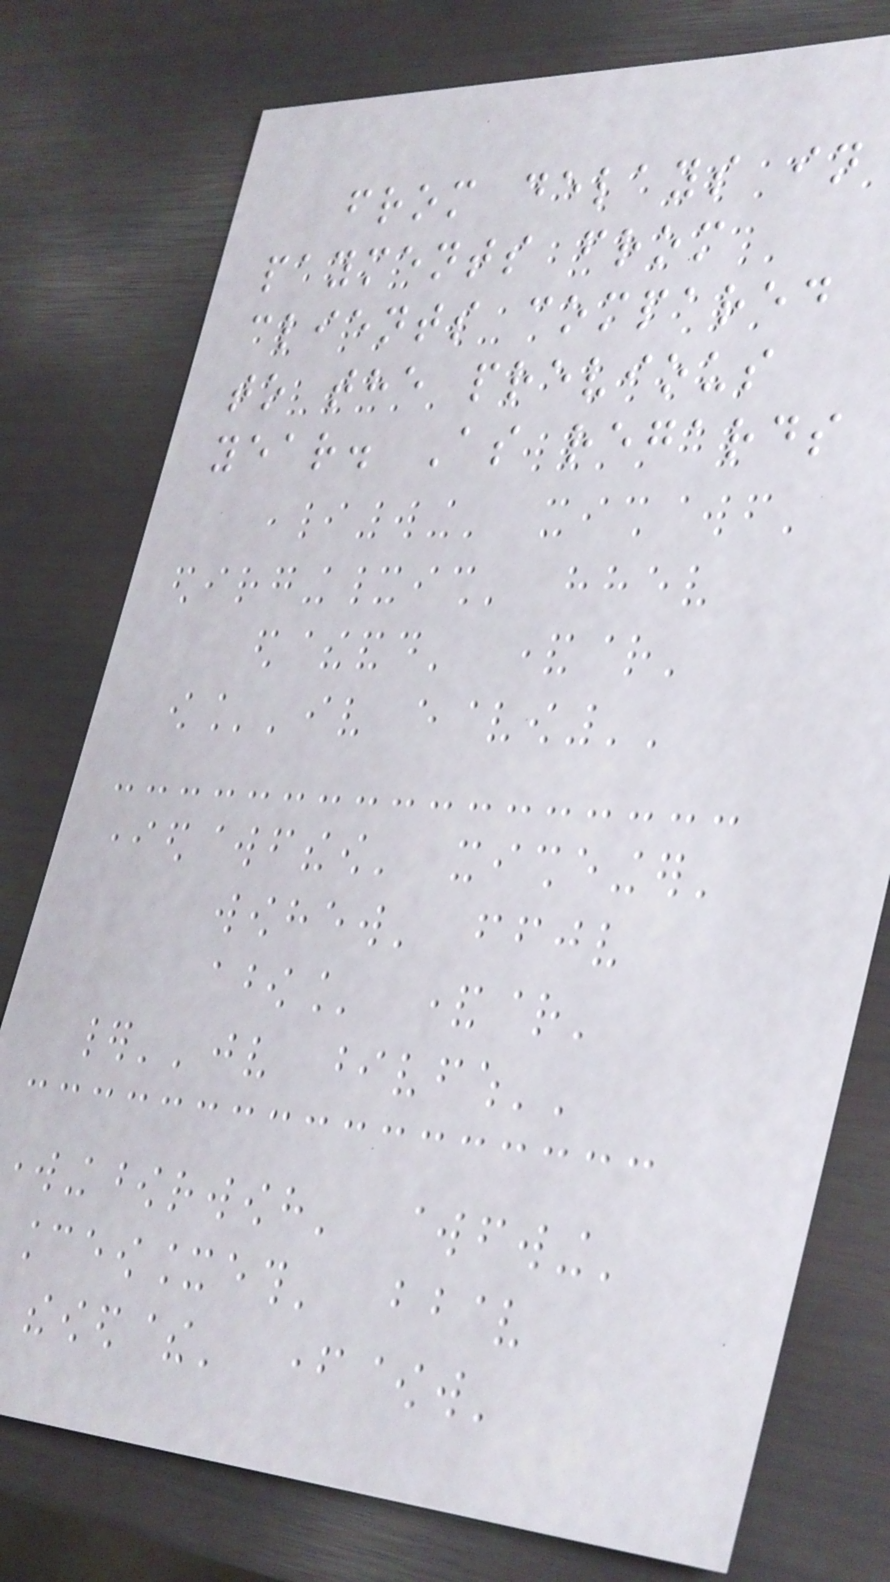from delays in
payments from
clients compared
to the previous
year. As regards
